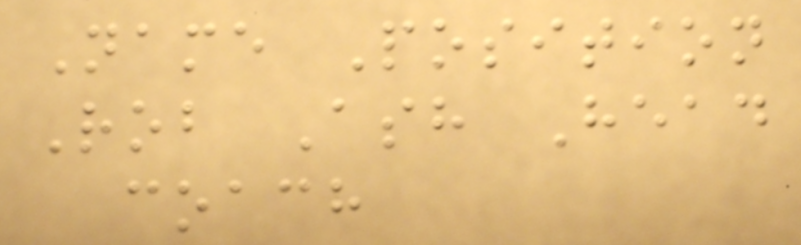Name Position
Rob Ash Head
coach
